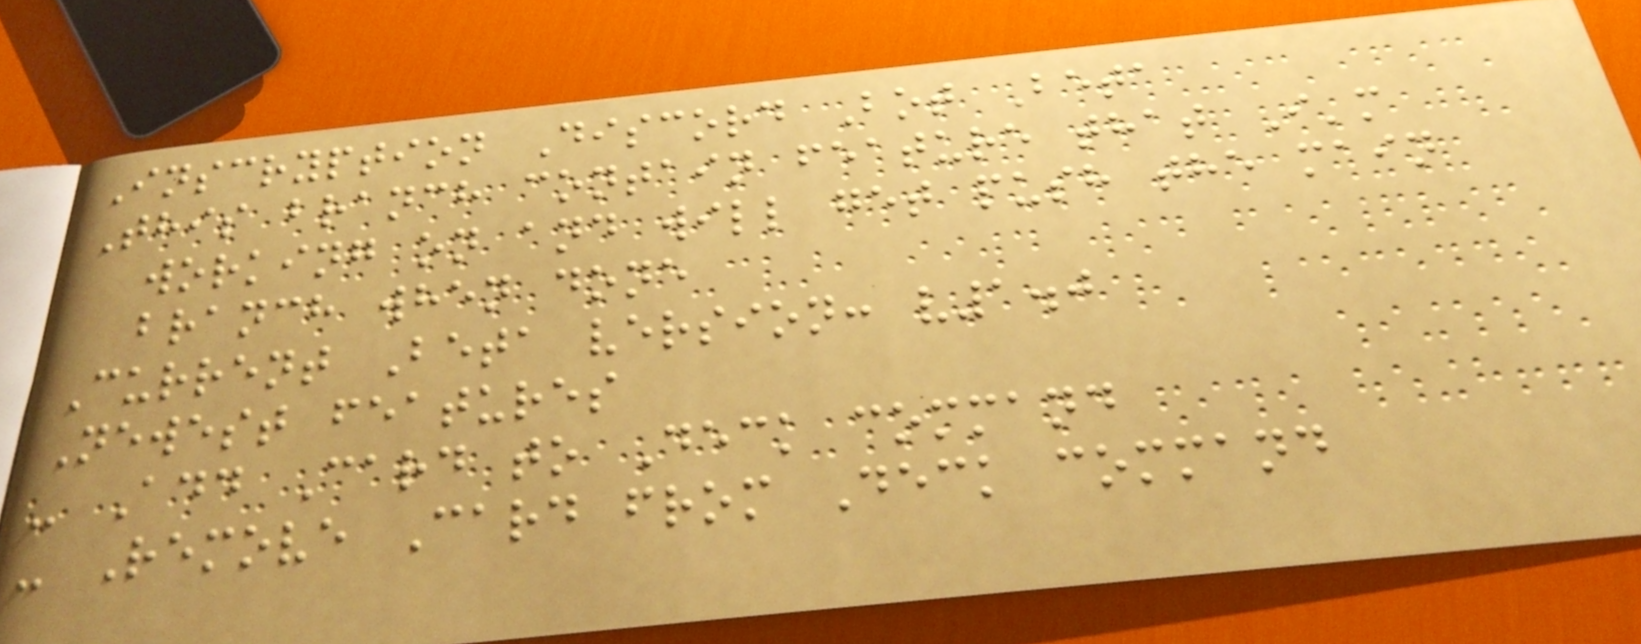Inscryption Discord Bot Beta
This branch contain feature that I'm
working on and will get push the main
branch when done
Current Beta version: v1.0
Newest features
- Add Card to Deck command
- Remove Card from Deck command
